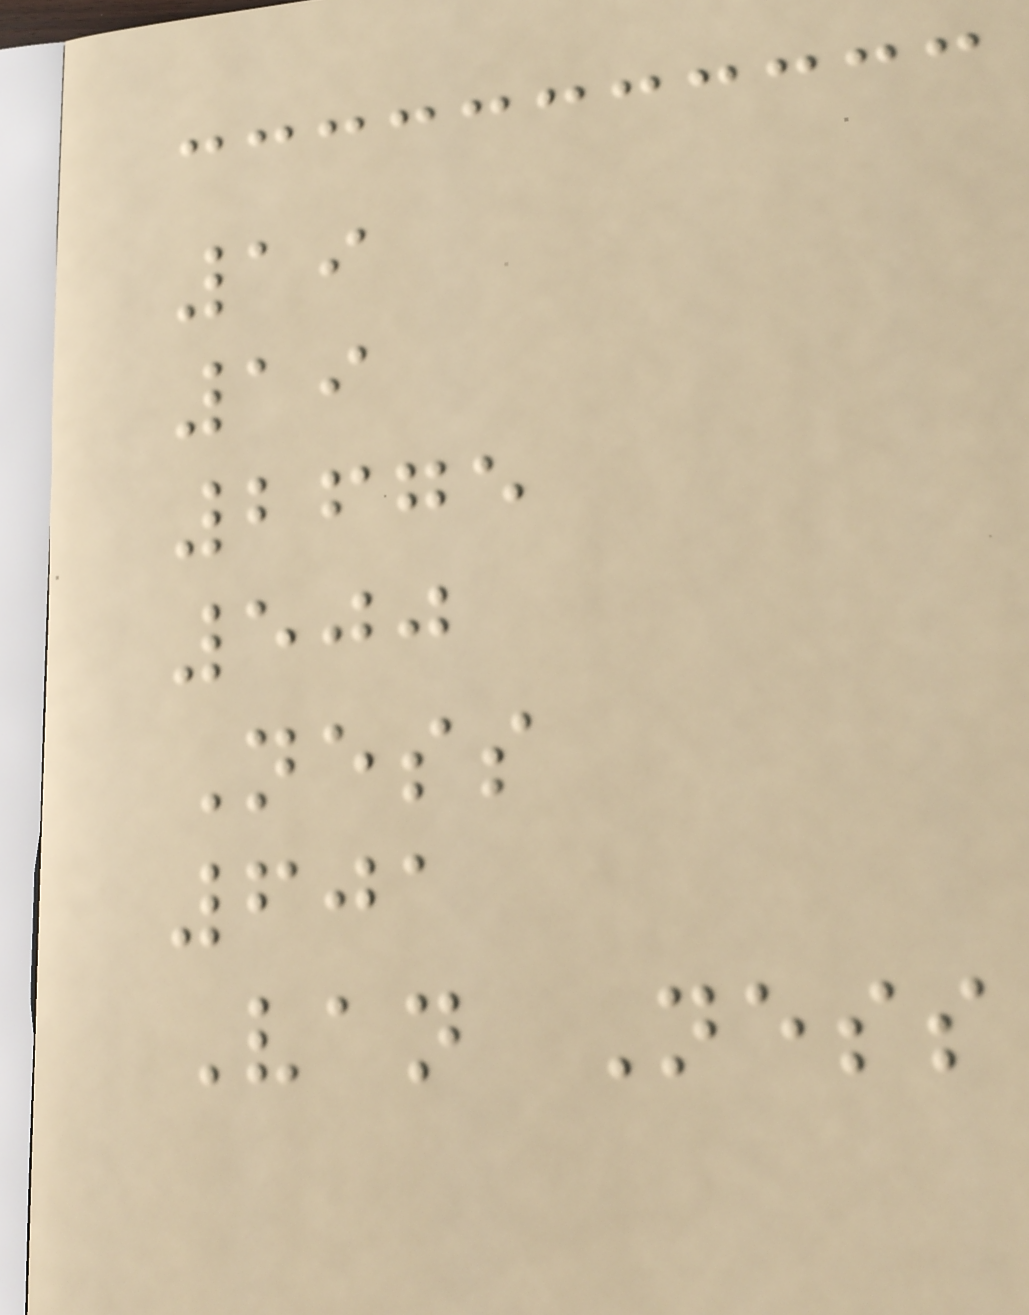19
19
2675
500
Ness
601
Van Ness
